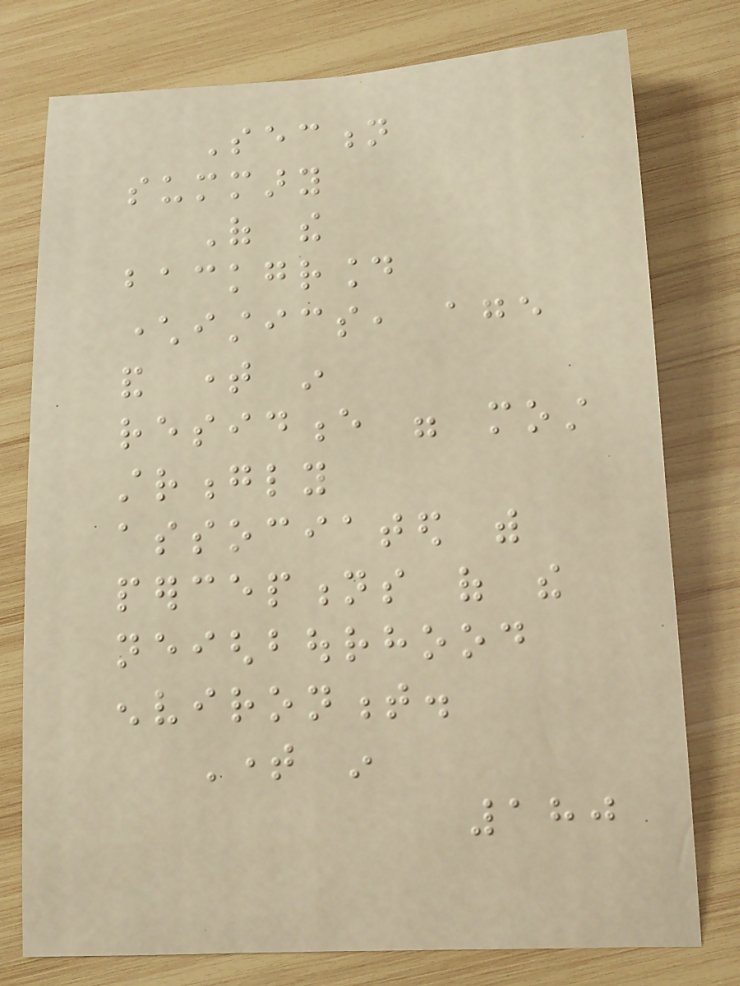Section
summary
Of the
background
characteristics, age
and time in
residence were most
strongly
associated with
perceptions of the
neighbourhood
environment.
Time in
180
